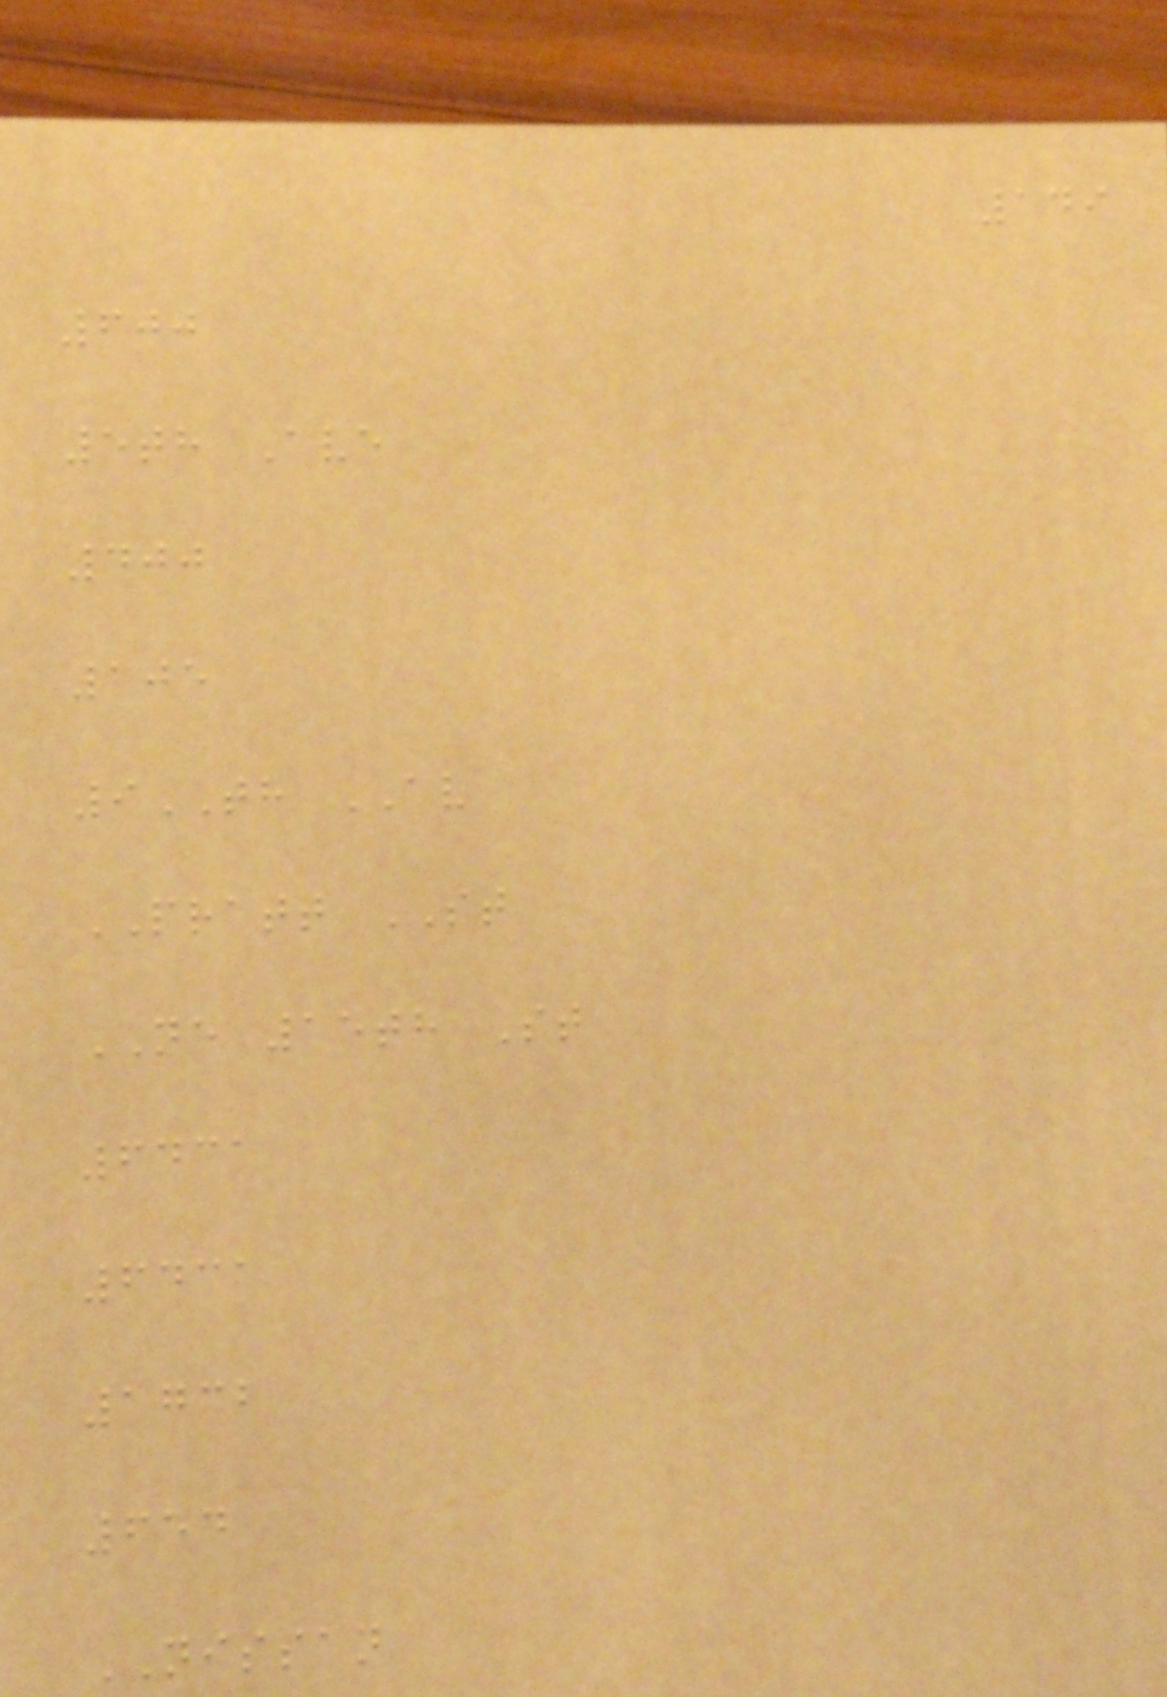149
600
5th Ave
400
105
9TH AV
PRATT ST
NE 15th St
6431
6431
1732
654
NISSAN
